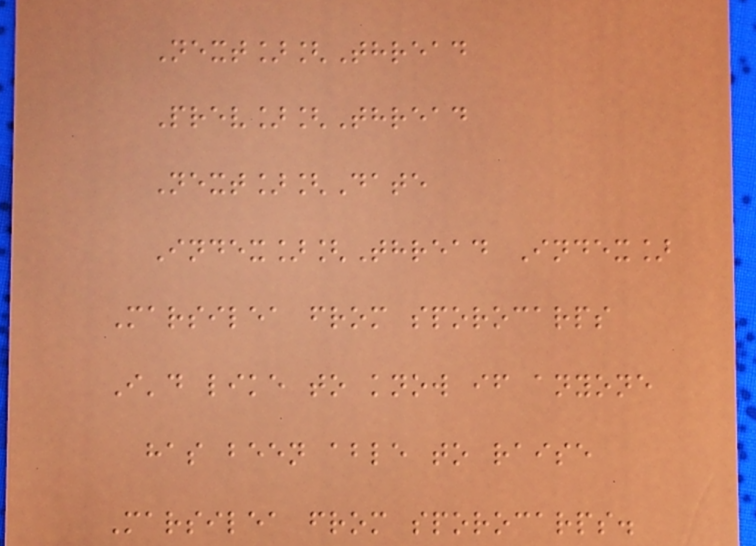Next][Thread
Prev][Thread
Next][Date
Index][Thread Index]
Marsilea from sporocarps
I'd like to know if anyone
has been able to raise
Marsilea from sporocarps.
